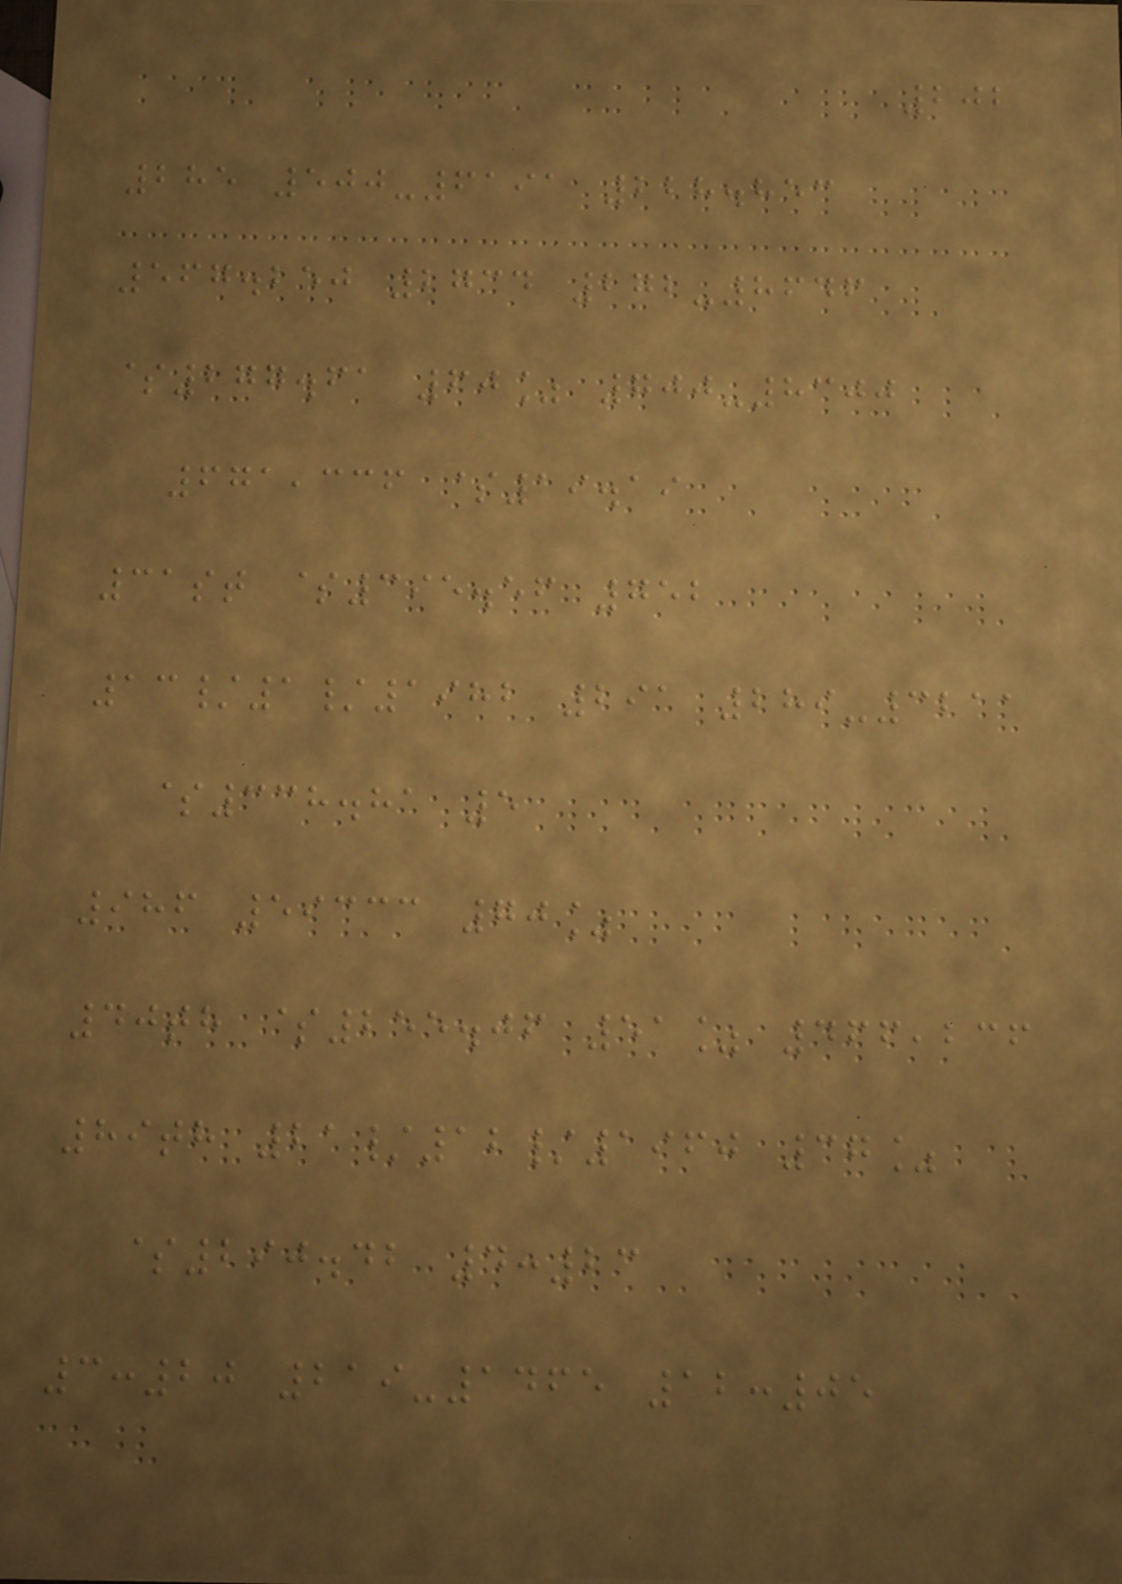202
285 500-6191 228.853
567.250 2734 272-8646
$277.61 60% 700-8300
671,336 $19.19
31st $395.56 752
13/1/1982 291 289-3211
$338.81 5
986 59333 70%
40th $255.06 51% 466,236
89th 21/12/1960 37%
$290.42 4:23
3:20 219-1465 12:05
